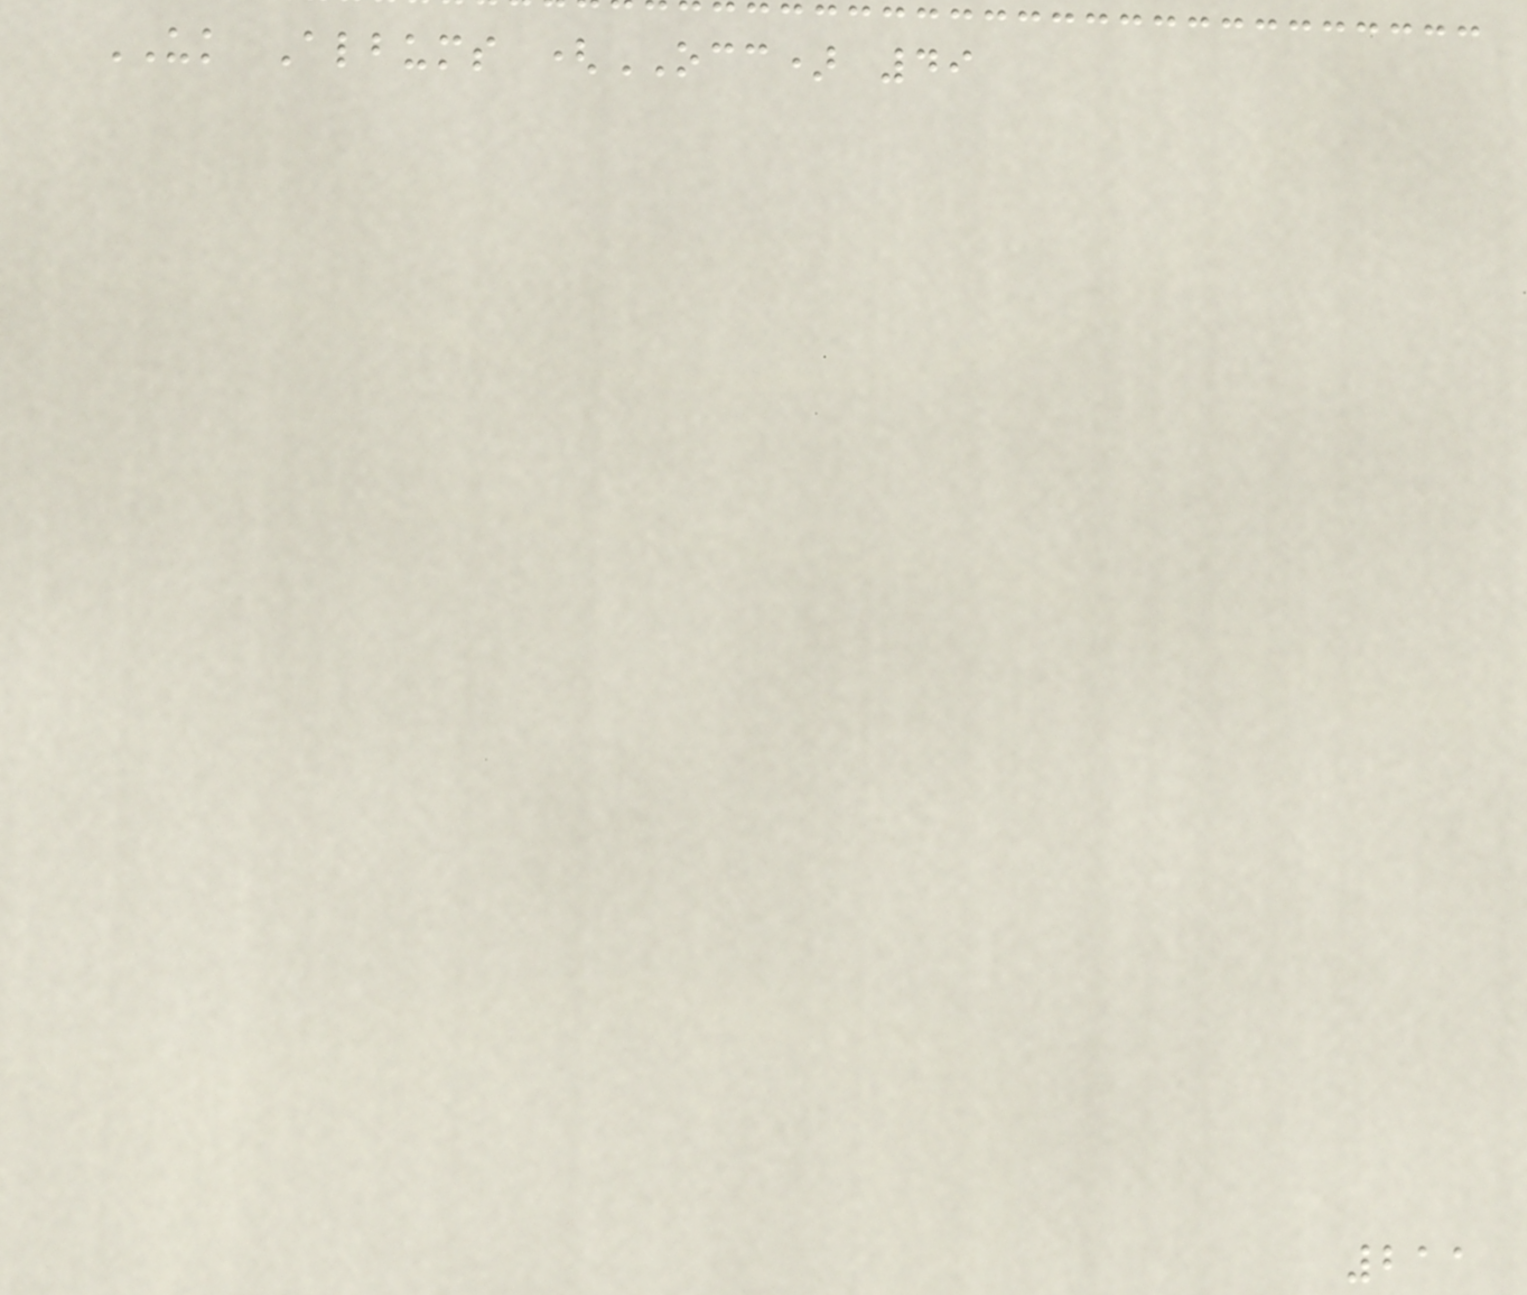UK Albums (OCC) 49
211
